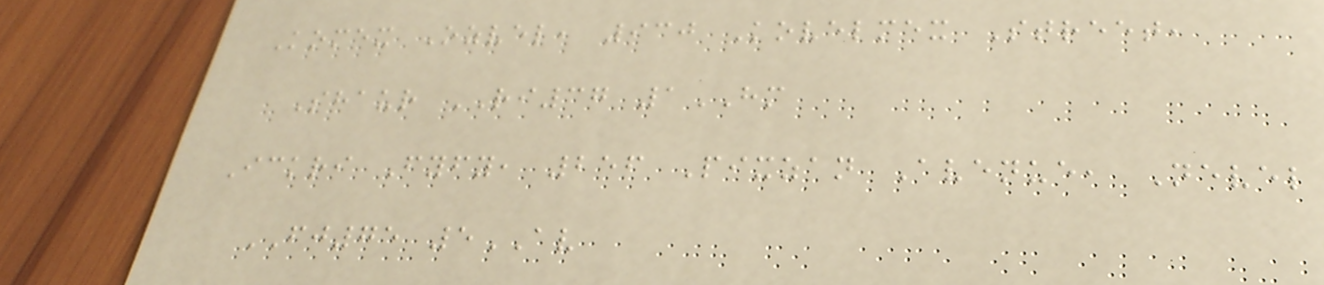Komex Ozvel, 930 Kovelmex Street,
Shaur RI37 1HM
Ickri Fyfy, 256 Pixzan Avenue, Nevel
FJ75 5AV
